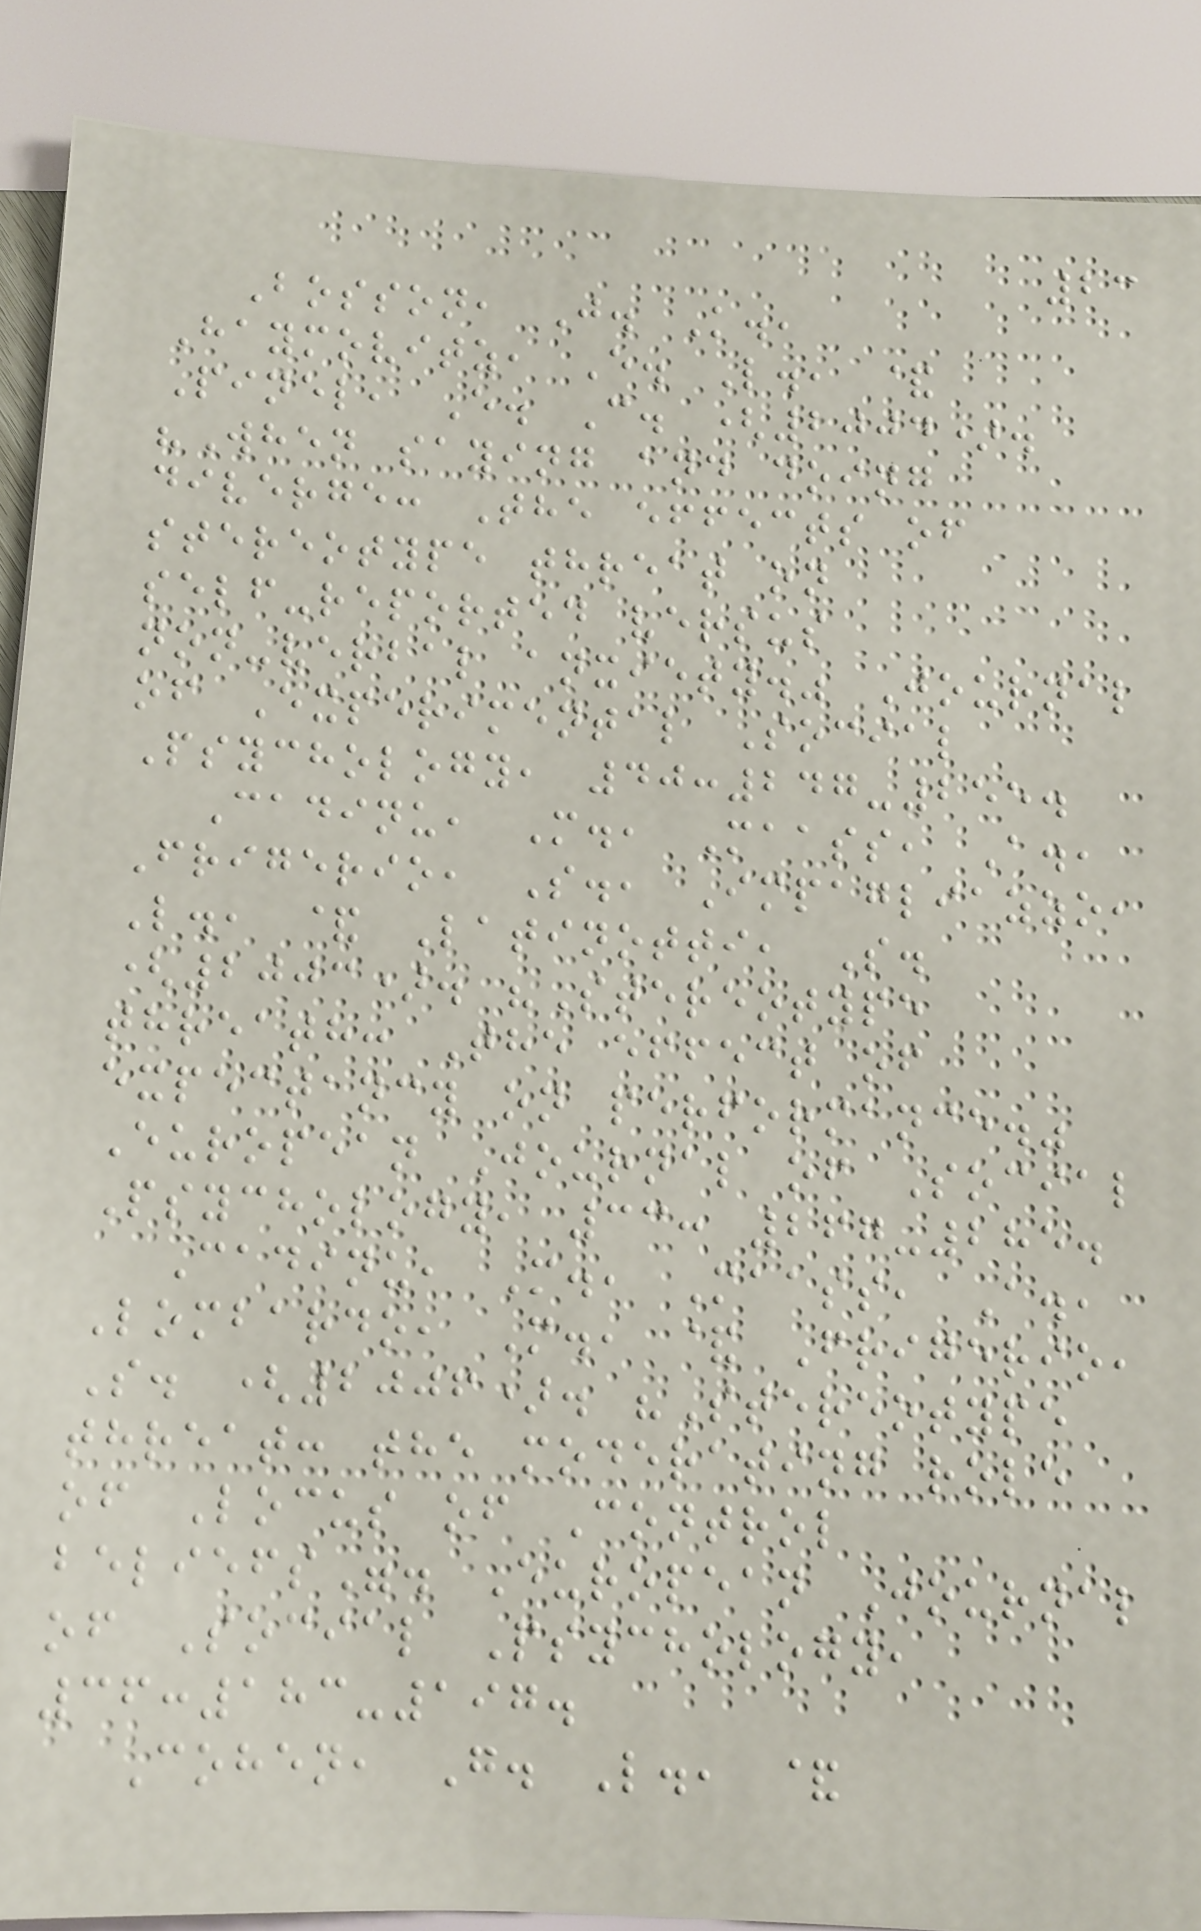23
Bosson, J. K.,
Haymovitz, E. L., &
Pinel, E. C. (2004).
"When saying and doing
diverge: The effects of
stereotype threat on
self-reported versus
non-verbal anxiety." Journal
of Experimental Social
Psychology, 40:247-255.
Cadinu, M., Maass, A.,
Frigerio, S., Impagliazzo,
L., & Latinotti, S.
(2003). "Stereotype
threath: The effect of
expectancy on performance."
European Journal of Social
Psychology, 33: 267-285.
Cadinu, M., Maass, A.,
Lombardo, M., & Frigerio,
S. (2006). "Stereotype
threat: the moderating role
of Locus of Control
beliefs". European Journal
of Social Psychology,
36:183-197.
Cohen, G. L., &
